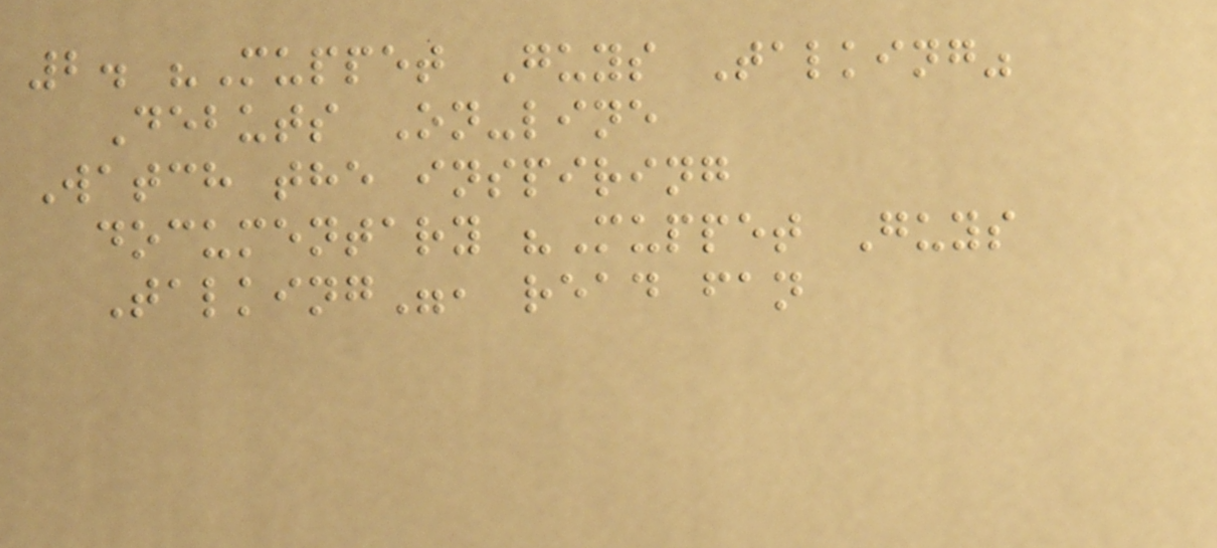2. "Muppet Guys Talking"
Debuts On-line
Watch the inspiring
documentary "Muppet Guys
Talking", read fan
